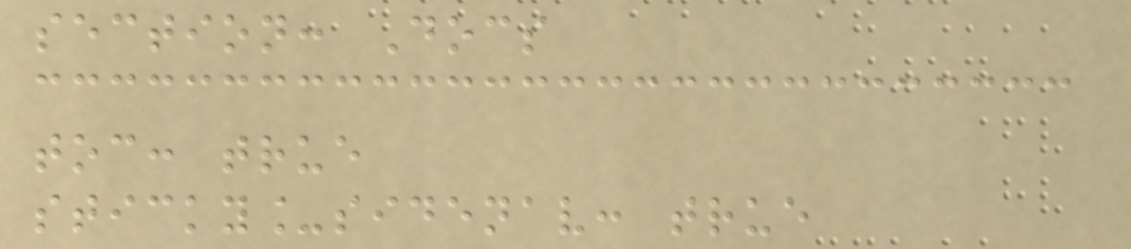section: Docs
toc: true
sticky_sidenav: true
